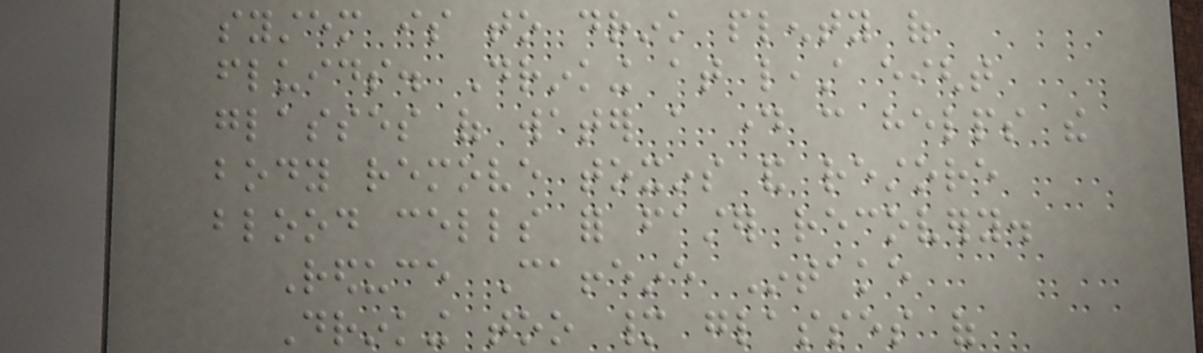system is to drink plenty of
fluids. Drinking at least eight
glasses of water a day can helps the
body remove toxins and restore
blood cells for faster recovery.
Reduce Caffeine Intake
Drinking too many glasses of
